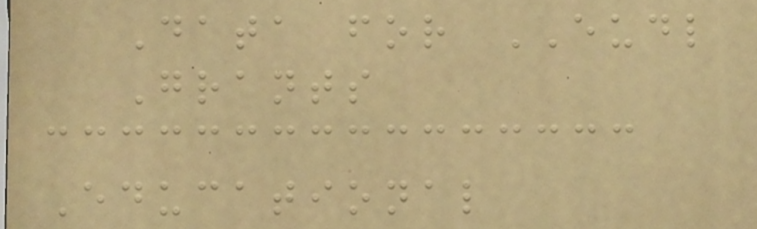Data for EUDL
Grants
Educational
